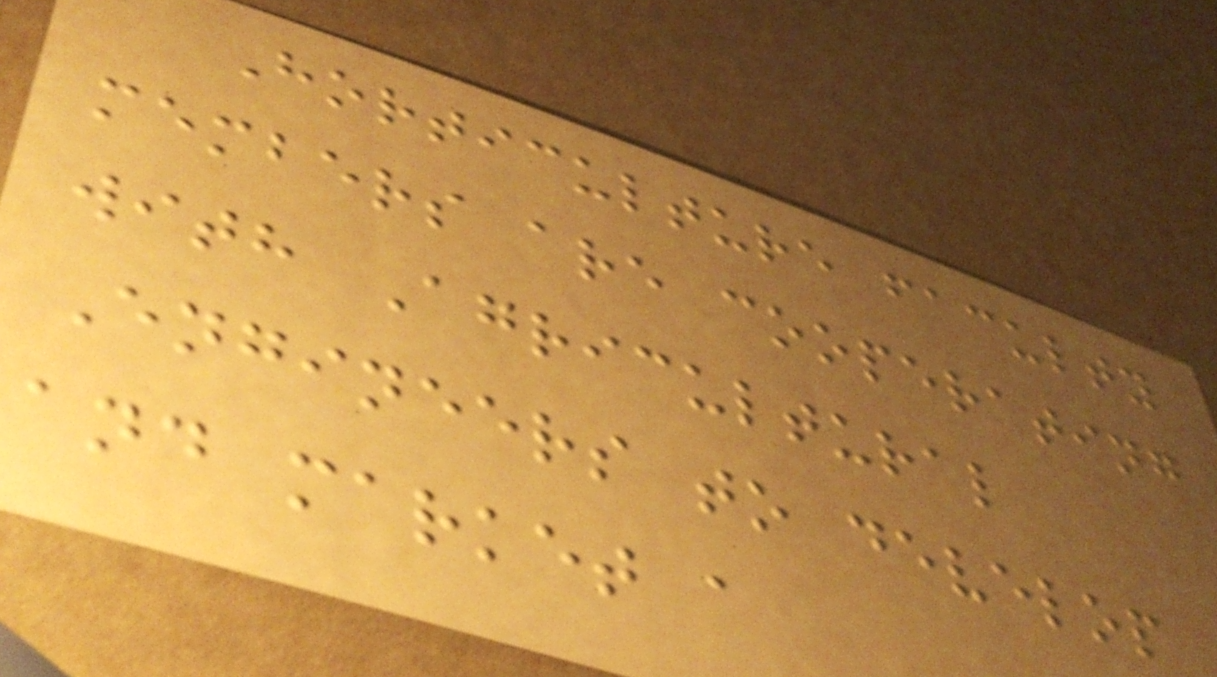Horticulture faculty
members are cooperating
with Agricultural
Engineers to develop
and market a
